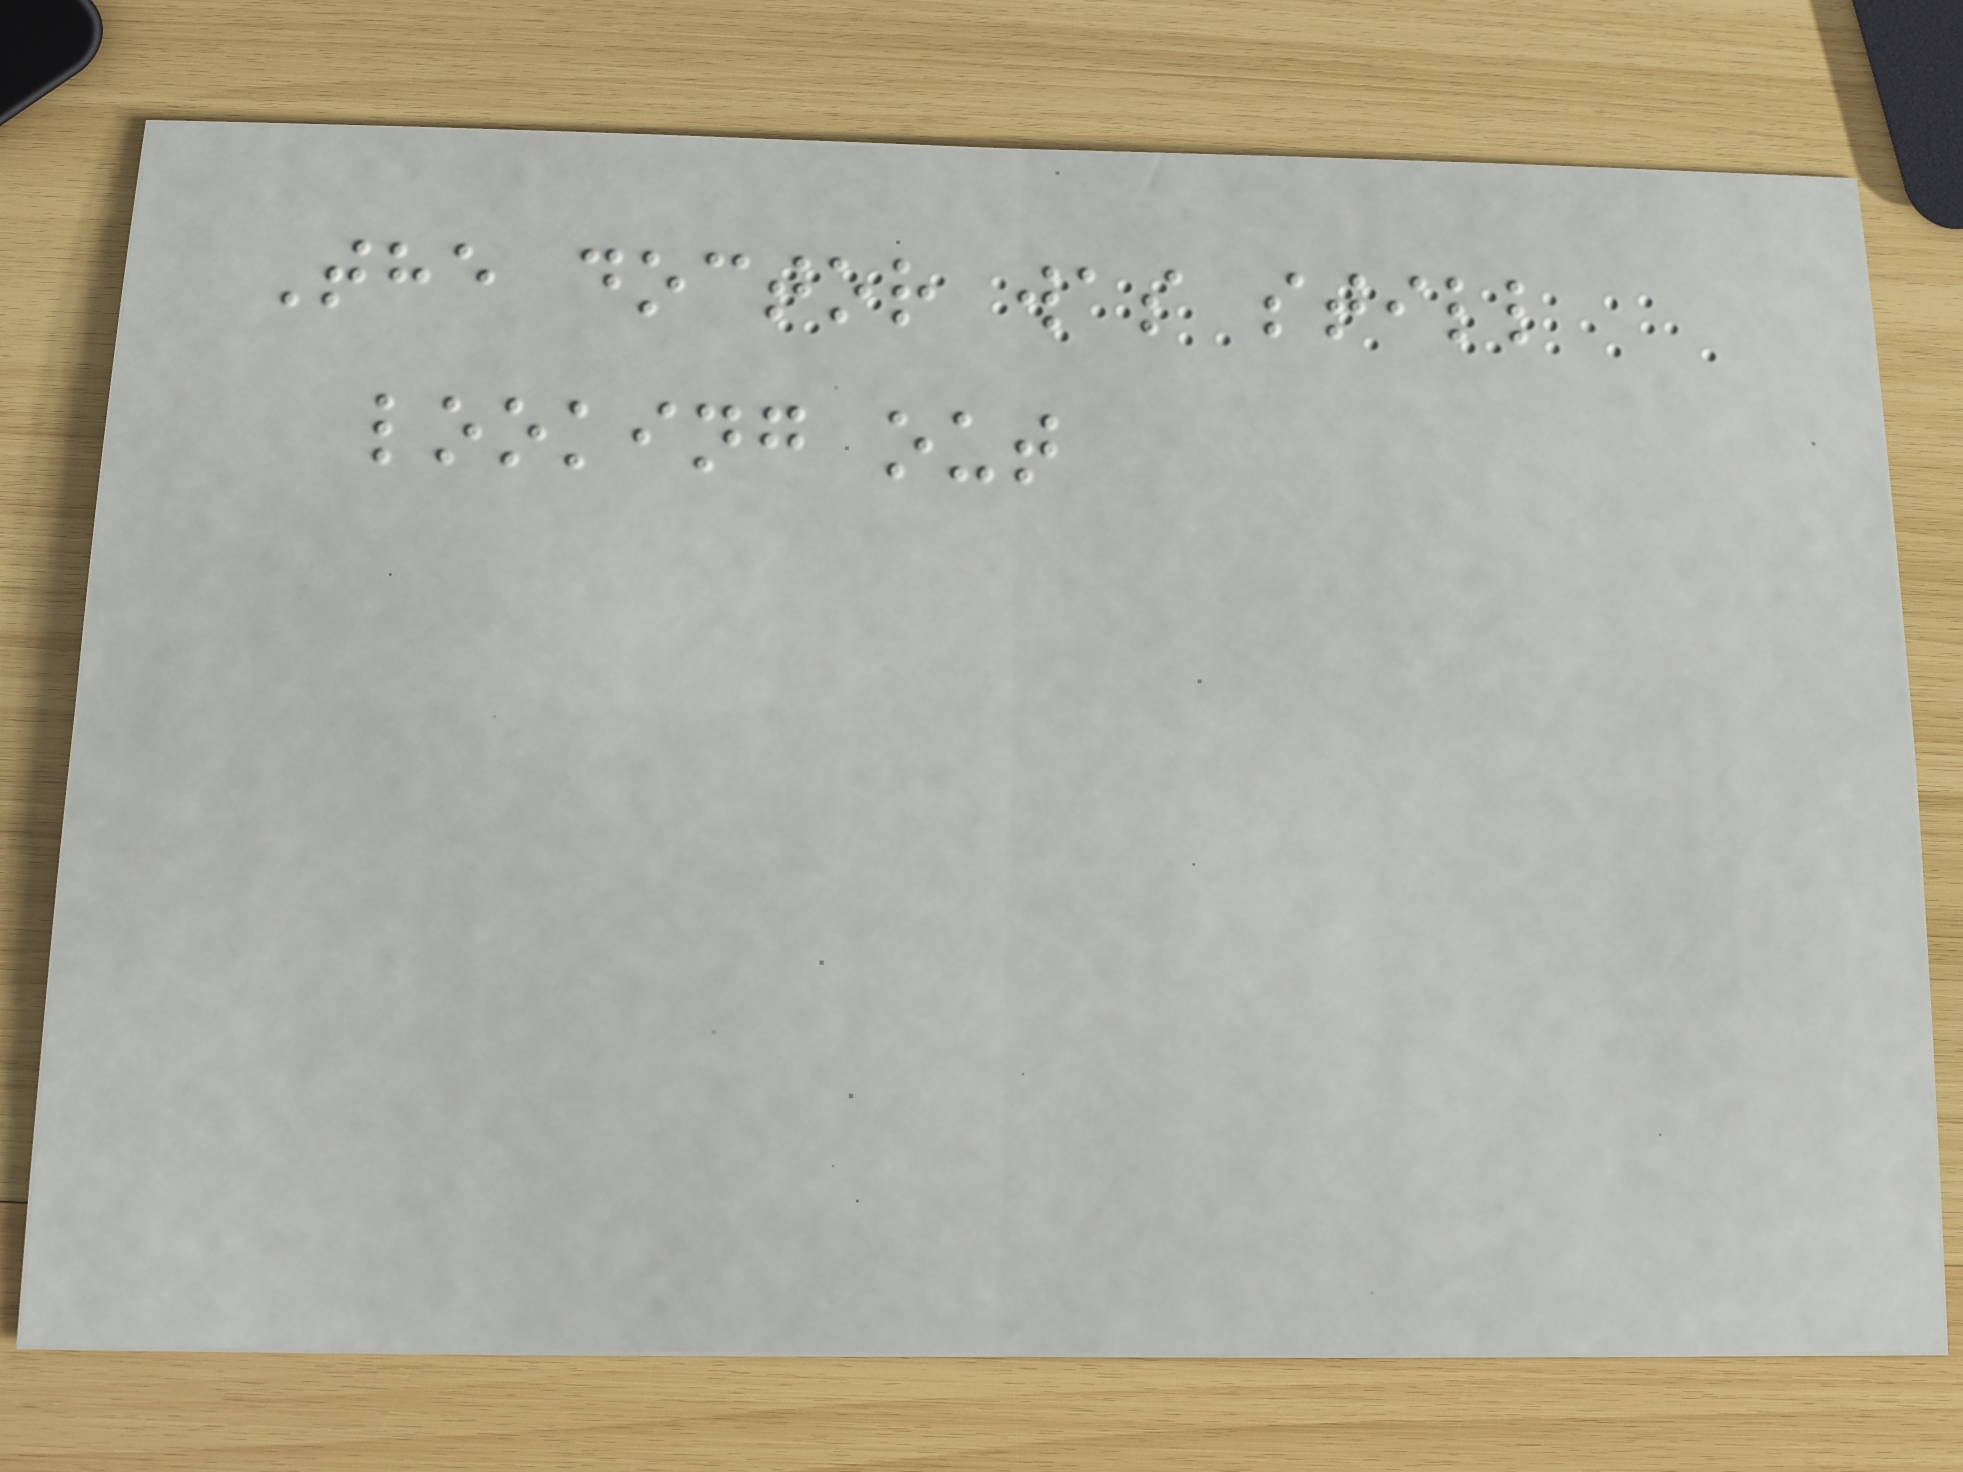The doctor was still
looking out
